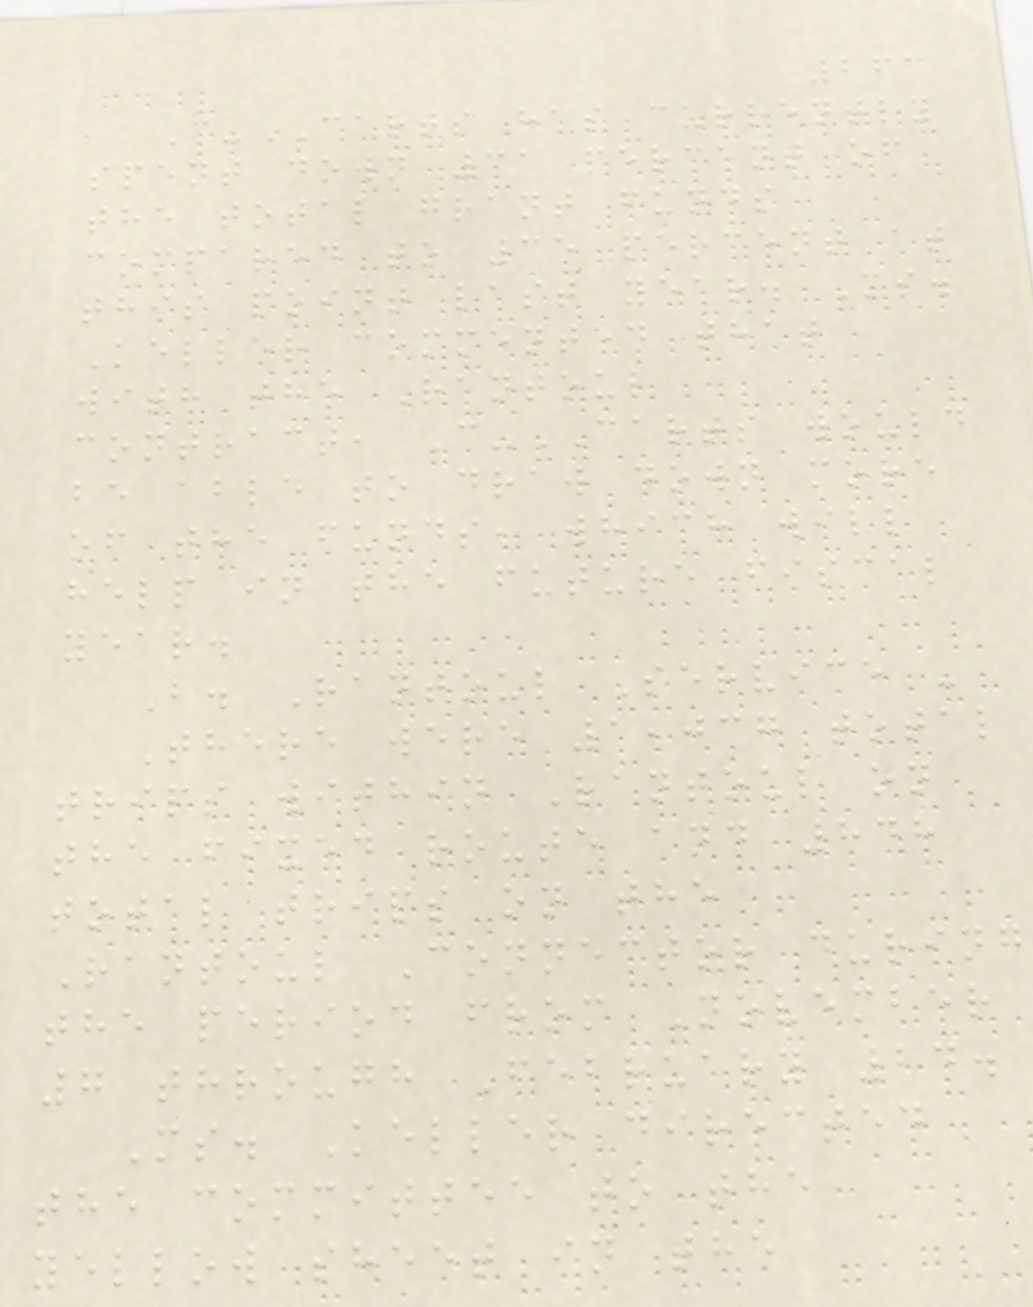263
C-CARTS has currently
spent down 31 percent of
the total grant funds
compared to 35 percent at
this point last year. Ms.
Keller commented that
with the Rantoul
contract, C-CARTS would
be able to draw down more
of the funds, which will
help in the future fiscal
year.
B. Rantoul Service -
There were 1,037 total
trips within Rantoul on
the fixed route and 848
total trips on the
Rantoul Connector during
the period from November
7 through February 24.
Ms. Keller directed
the committee to the
yellow sheet in the
